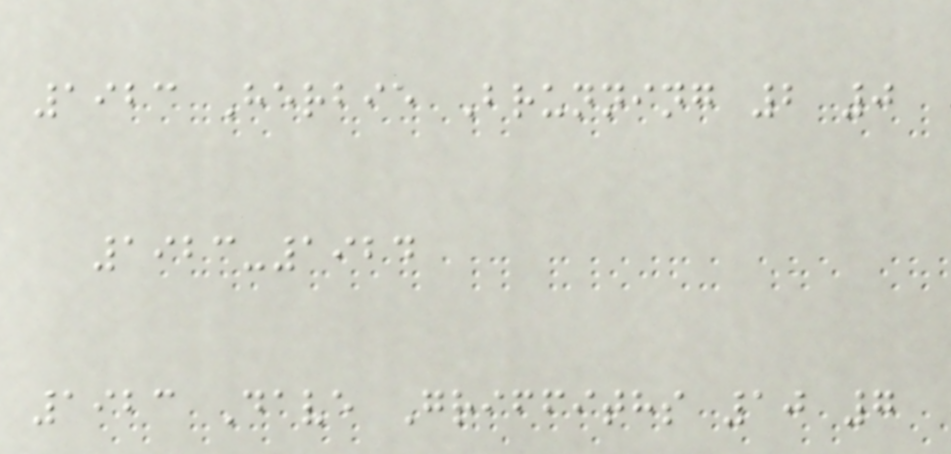1923 Herbie Brunning 2 0
1923-1924
1923 Dave Griffiths 10 7
